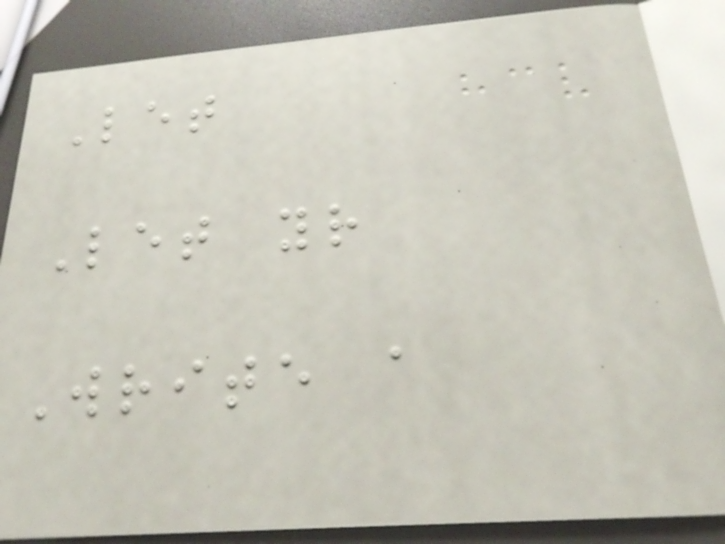Let
Let your
Write a
